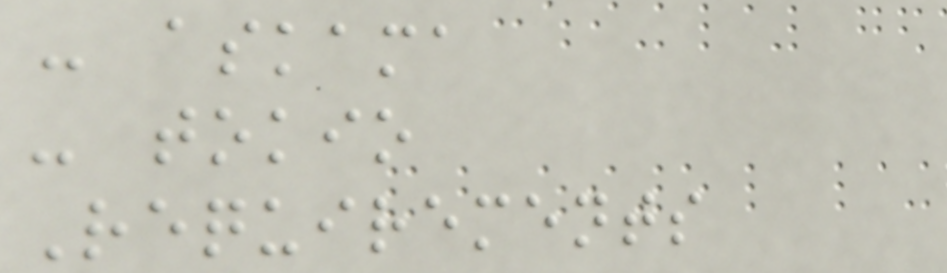- askama
- tokio
Requirements
